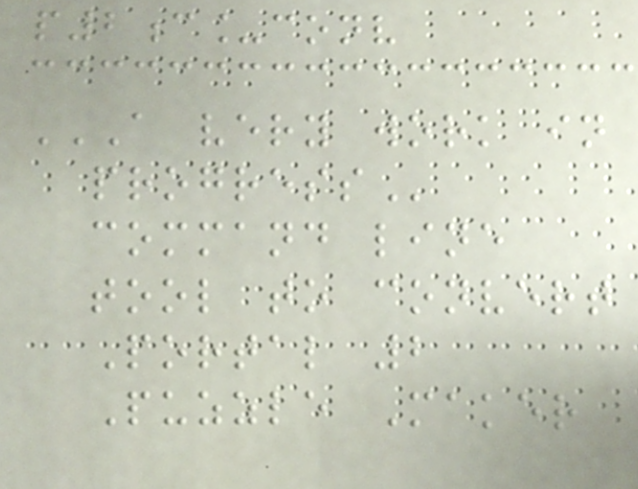p2c_conv
A VERY WORK IN
PROGRESS
command line
tool to convert
Portal 2
Puzzle Maker
